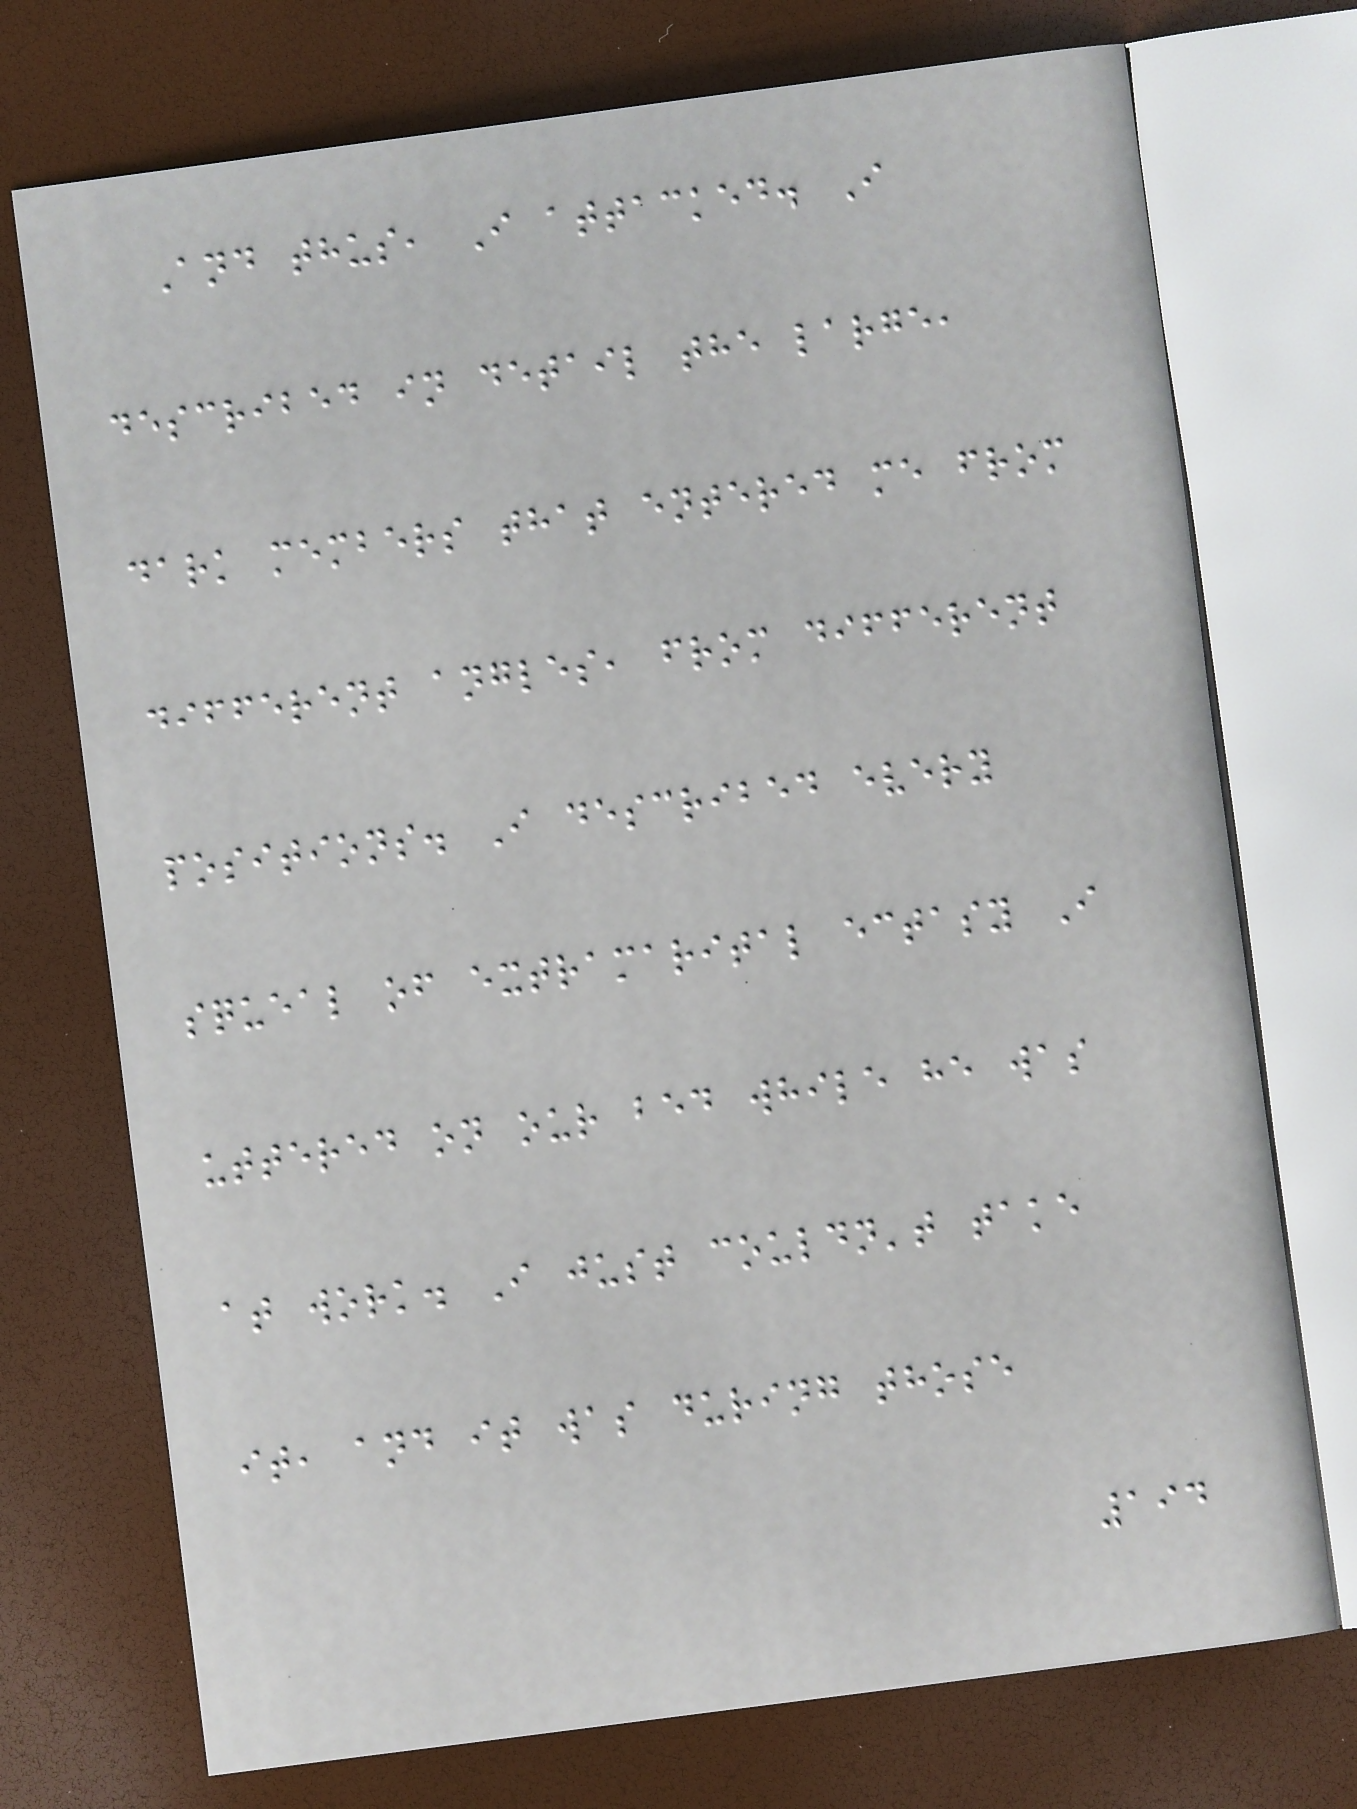And thus, I attacked. I
described in detail the large,
dark members that entered me from
different angles, from different
positions. I described every
squeal of extramarital ectasy I
uttered on our bed while he was
at work. I just couldn't take
it, and it was during those
194
